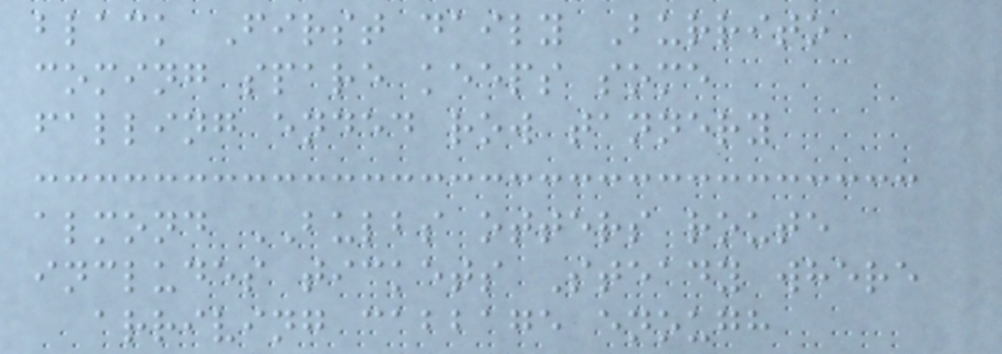black First daily Burrito
coming spare keeps some
falling ended row tannery
almond BULBS otters route
includes tickets Steady where
arriving cabbage enough
